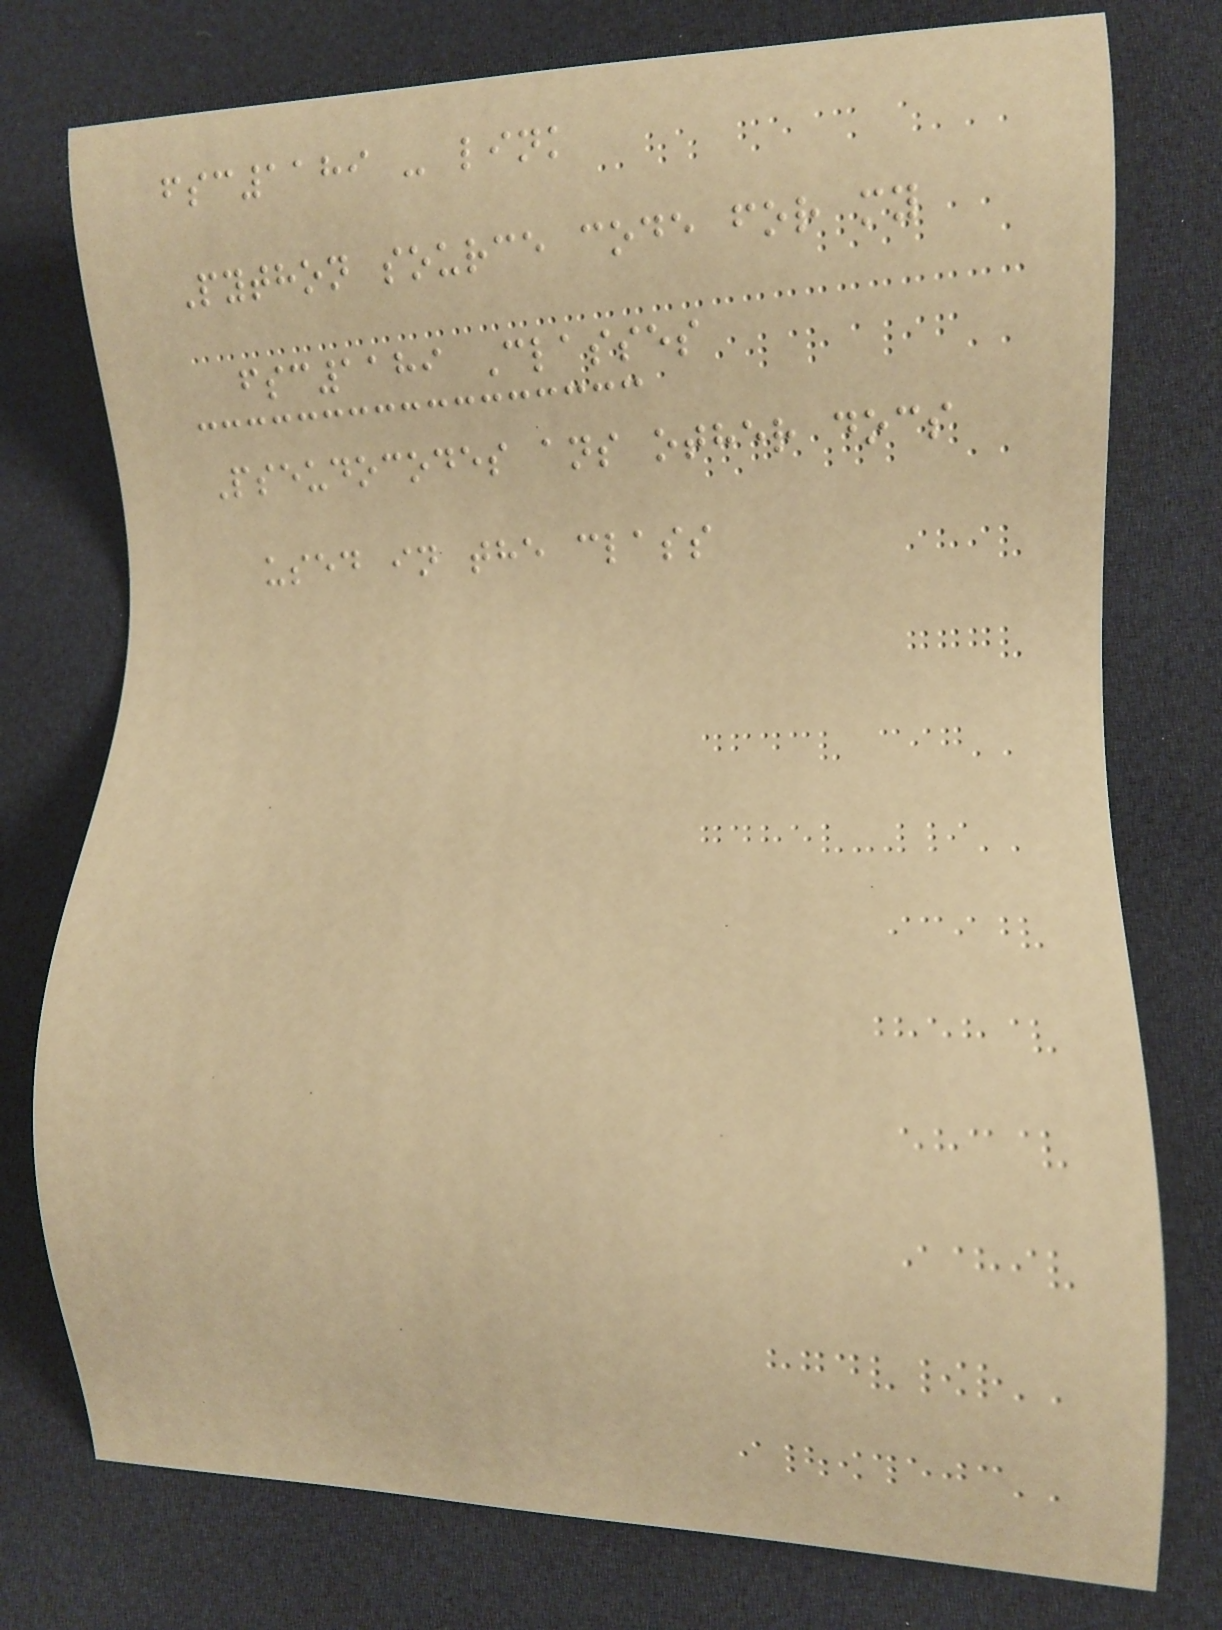fsc1189 - link
Python source code for my
fsc1189 Classes
Pseudocodes ans other docs
used in the class
